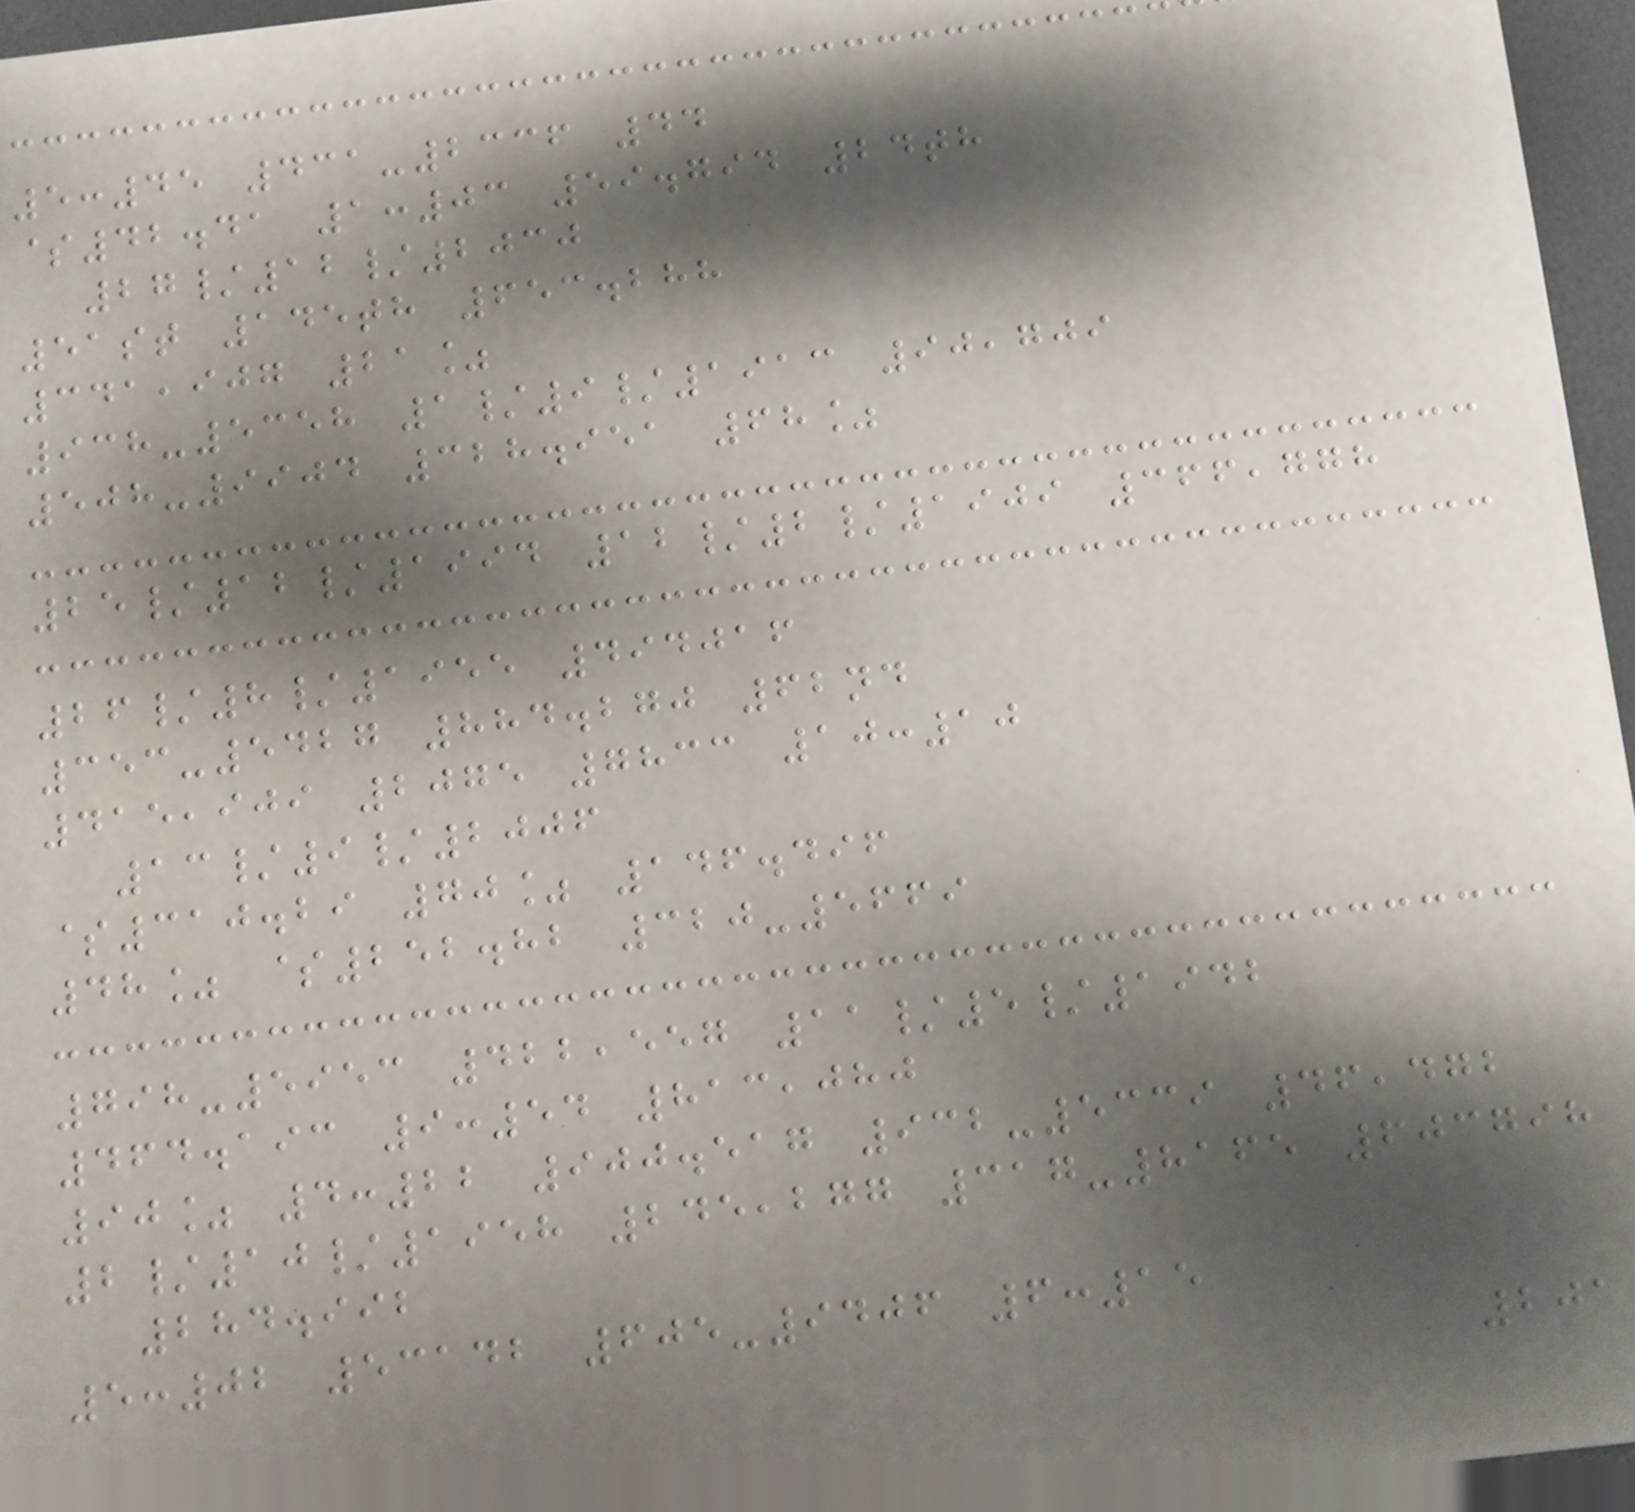5:45 431-2336 44
$42.41 1:03 59.794 24th
27/12/2030
51st 145th 653.288
341,907 21%
938-5358 1/9/1913 90,709
508-9904 328.951 68%
25/12/1994 12/2/1909 366,778
26/8/1955 494016
353-5427 884.270 62nd
415,909 2075 7833 10:10
13/9/2006
$310.29 70% 146.496
48% $252.82 320-5669
798-5953 422,557 11/5/1942
464.193 9:54 813,080
90% 4:22 900.517 932-5339 46,472
2/10/1958 245,277 317-8165 603798
284.992
5:02 53142 605-9406 6:15
201
